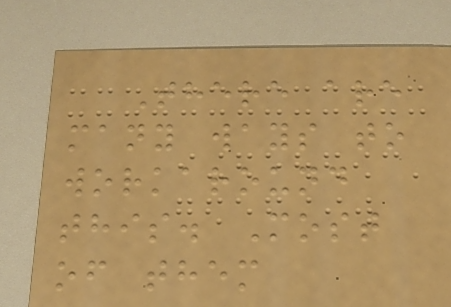There are
many ways to
workaround
this. Most
of them
